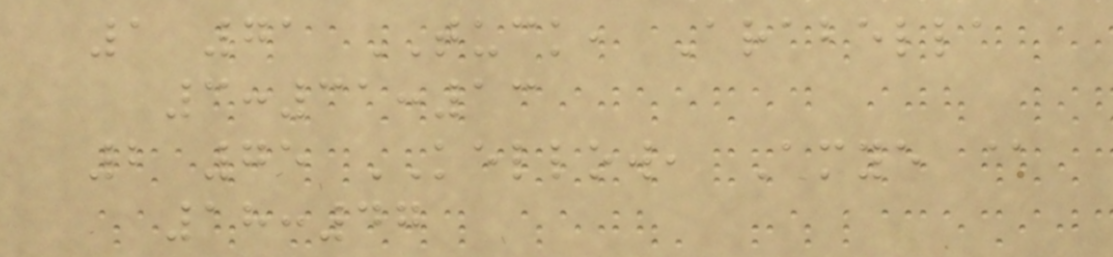1 71 TUCK, Arabella
3:31:13
2 75 KELLOW, Amye @
18:47
